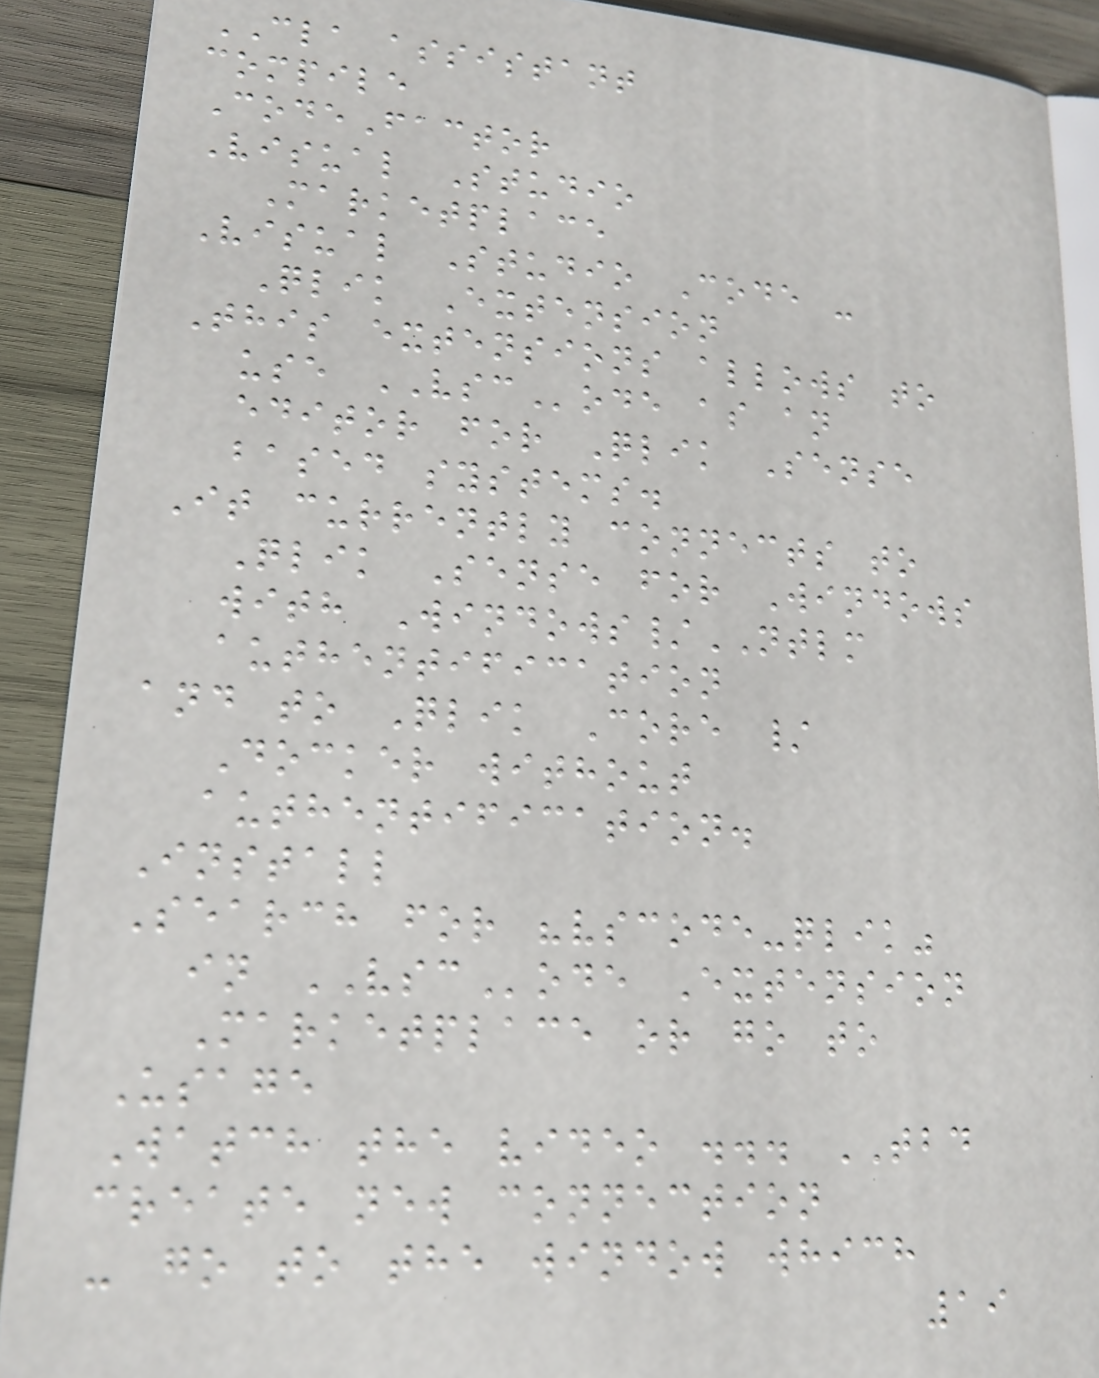CLA assistant
compile
CodeFactor
Visual Studio
Marketplace
Visual Studio Code -
Qlik Extension
This extensions allows to
use VSCode as an
editor for Qlik Sense
based systems.
It currently connects to
Qlik Sense for Windows
with Windows/NTLM
authentification
and to Qlik Core /
Docker without
authentification.
Install
Search for "vscode-qlik"
in VSCode Extension
Marketplace or go to
Usage
Watch the video ... TBD
create new connection
- go to the window which
19
